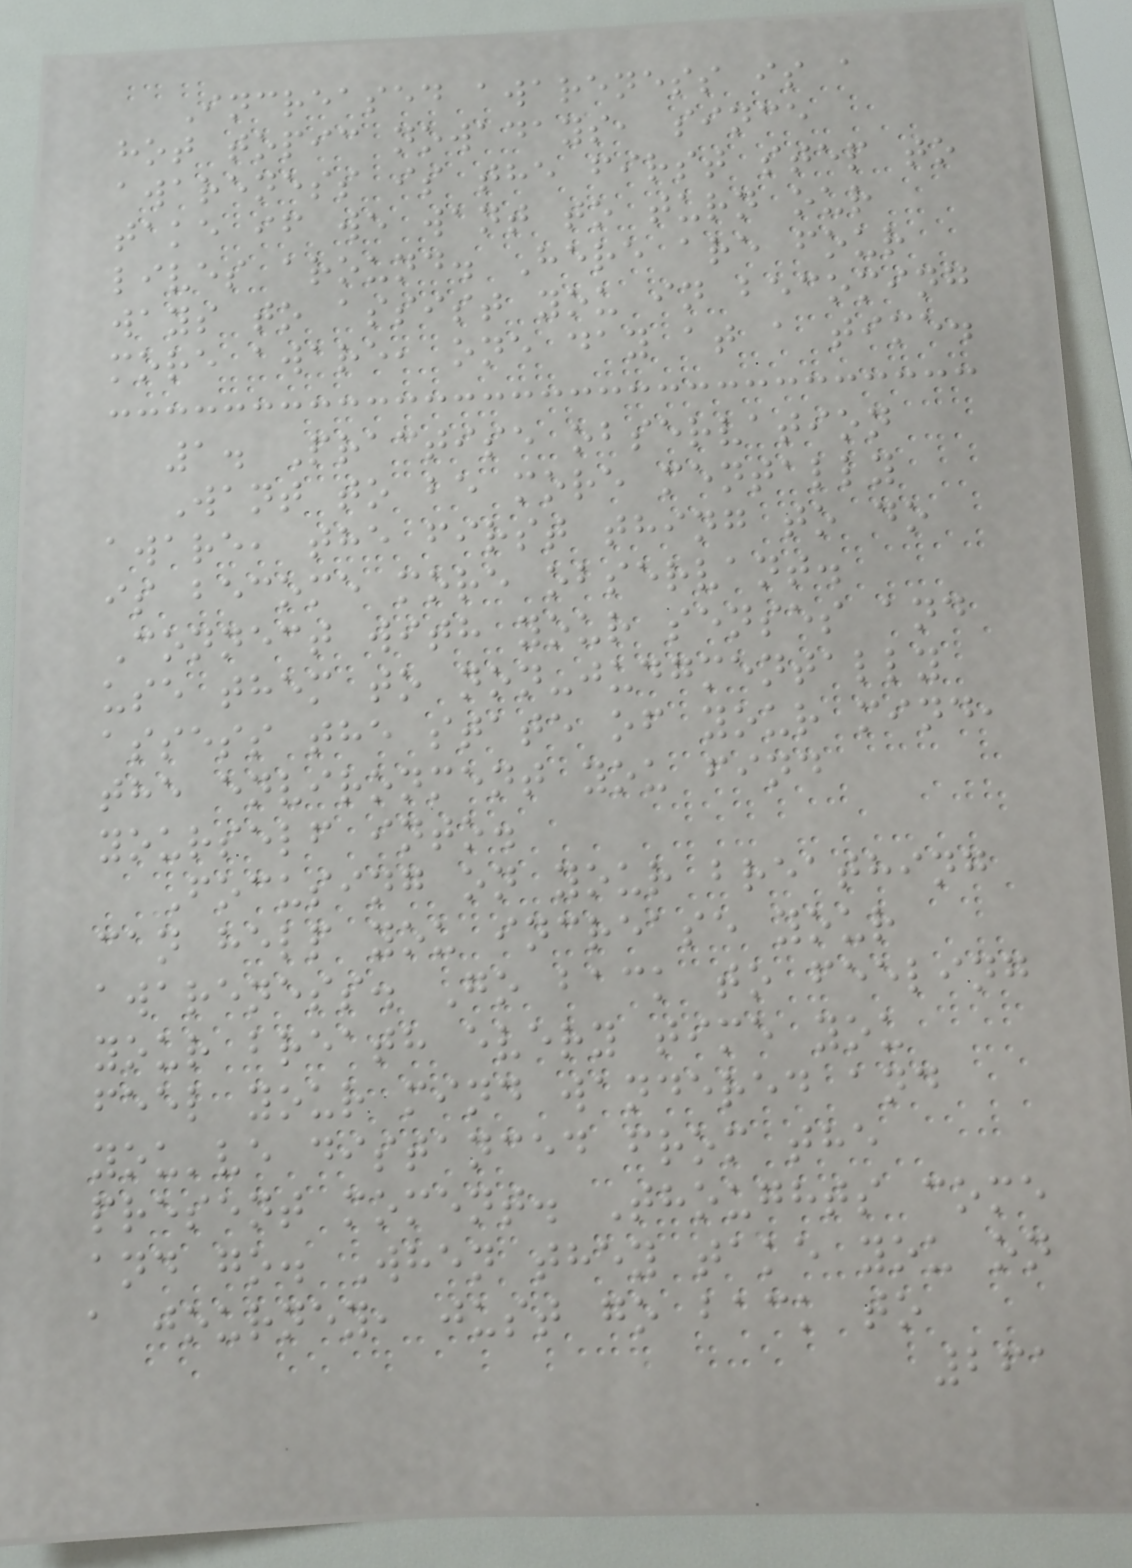Increased awareness is a
hot topic nowadays, since
awareness is the first step to
take if we want to turn our
lives around. Here are four
ways to assist you in becoming
more aware, one day at a time.
1. Practise observation
Want to be more mentally
aware, the first thing to do
is become more observant.
Connect with your senses and
use them to non-judgmentally
assess the state of your mind,
the environment you find
yourself into.
Focusing on your breathing
can help you increase your
awareness. Go back to feeling
your breath every time you
feel your mind wandered and
you've distanced from the
present moment. Thoughts come
and go. When they take you on
a journey, just go back to
261
